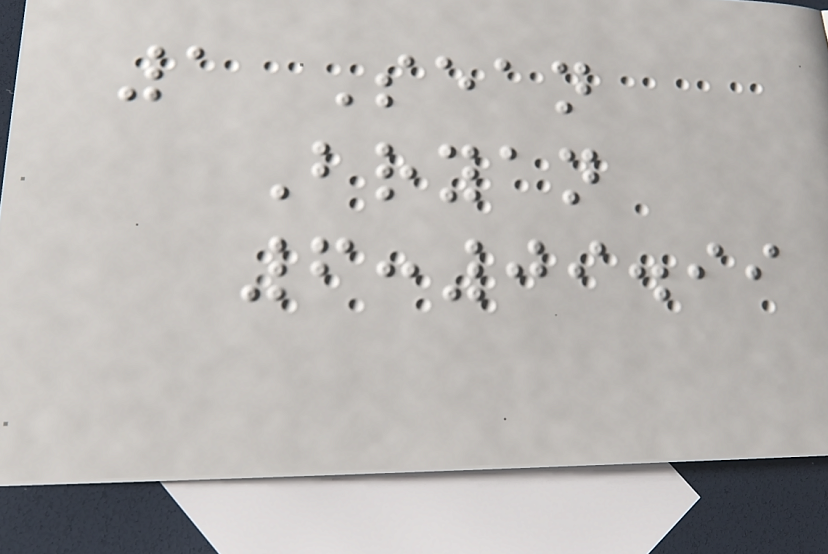1 Sean
Bryan
6:09.99
